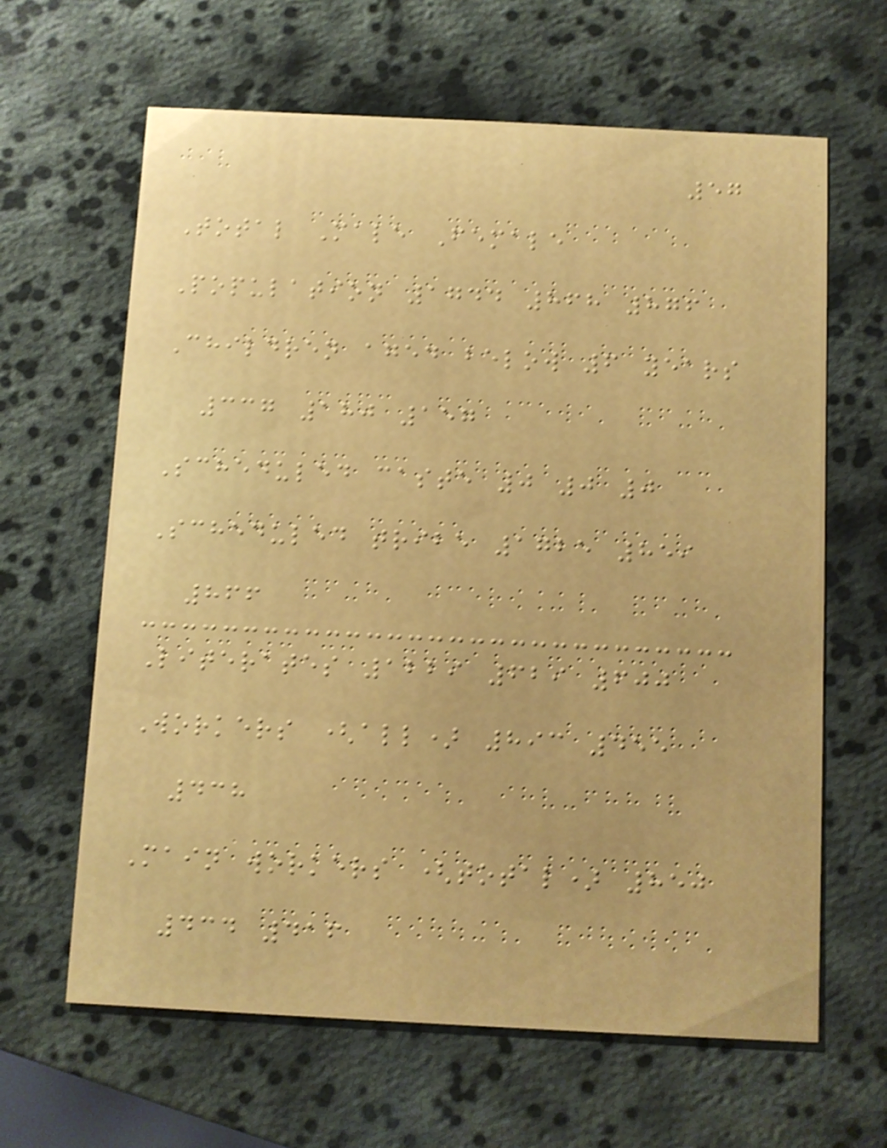57
Total Male Female
Population 1744 868 876
Children aged below 6 years
337 180 157
Scheduled caste 0 0 0
Scheduled tribe 1725 859
866
Literates 1229 629 600
Workers (all) 893 455
438
Main workers (total) 850
434 416
